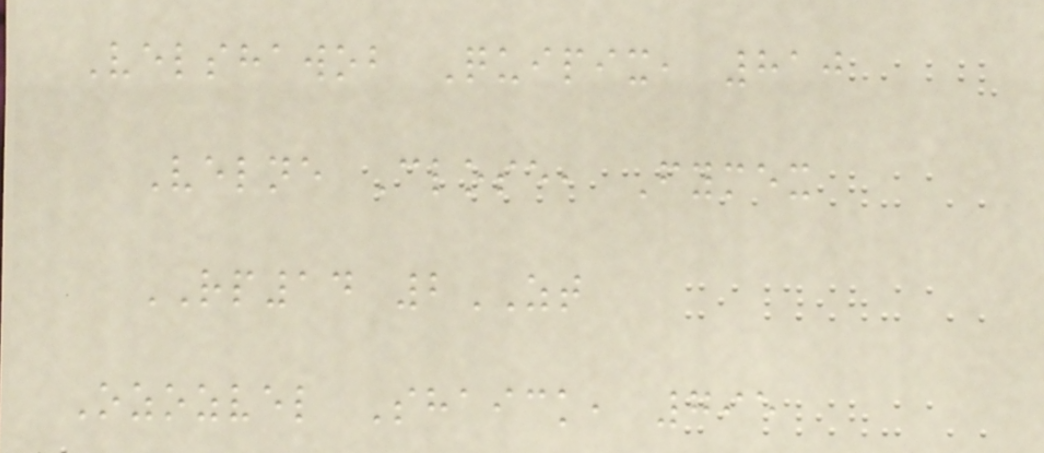Velshawob Quipix, 810
Velne Close, Fymex
RP14 2ZT
Ozozvel Shaick, 795
